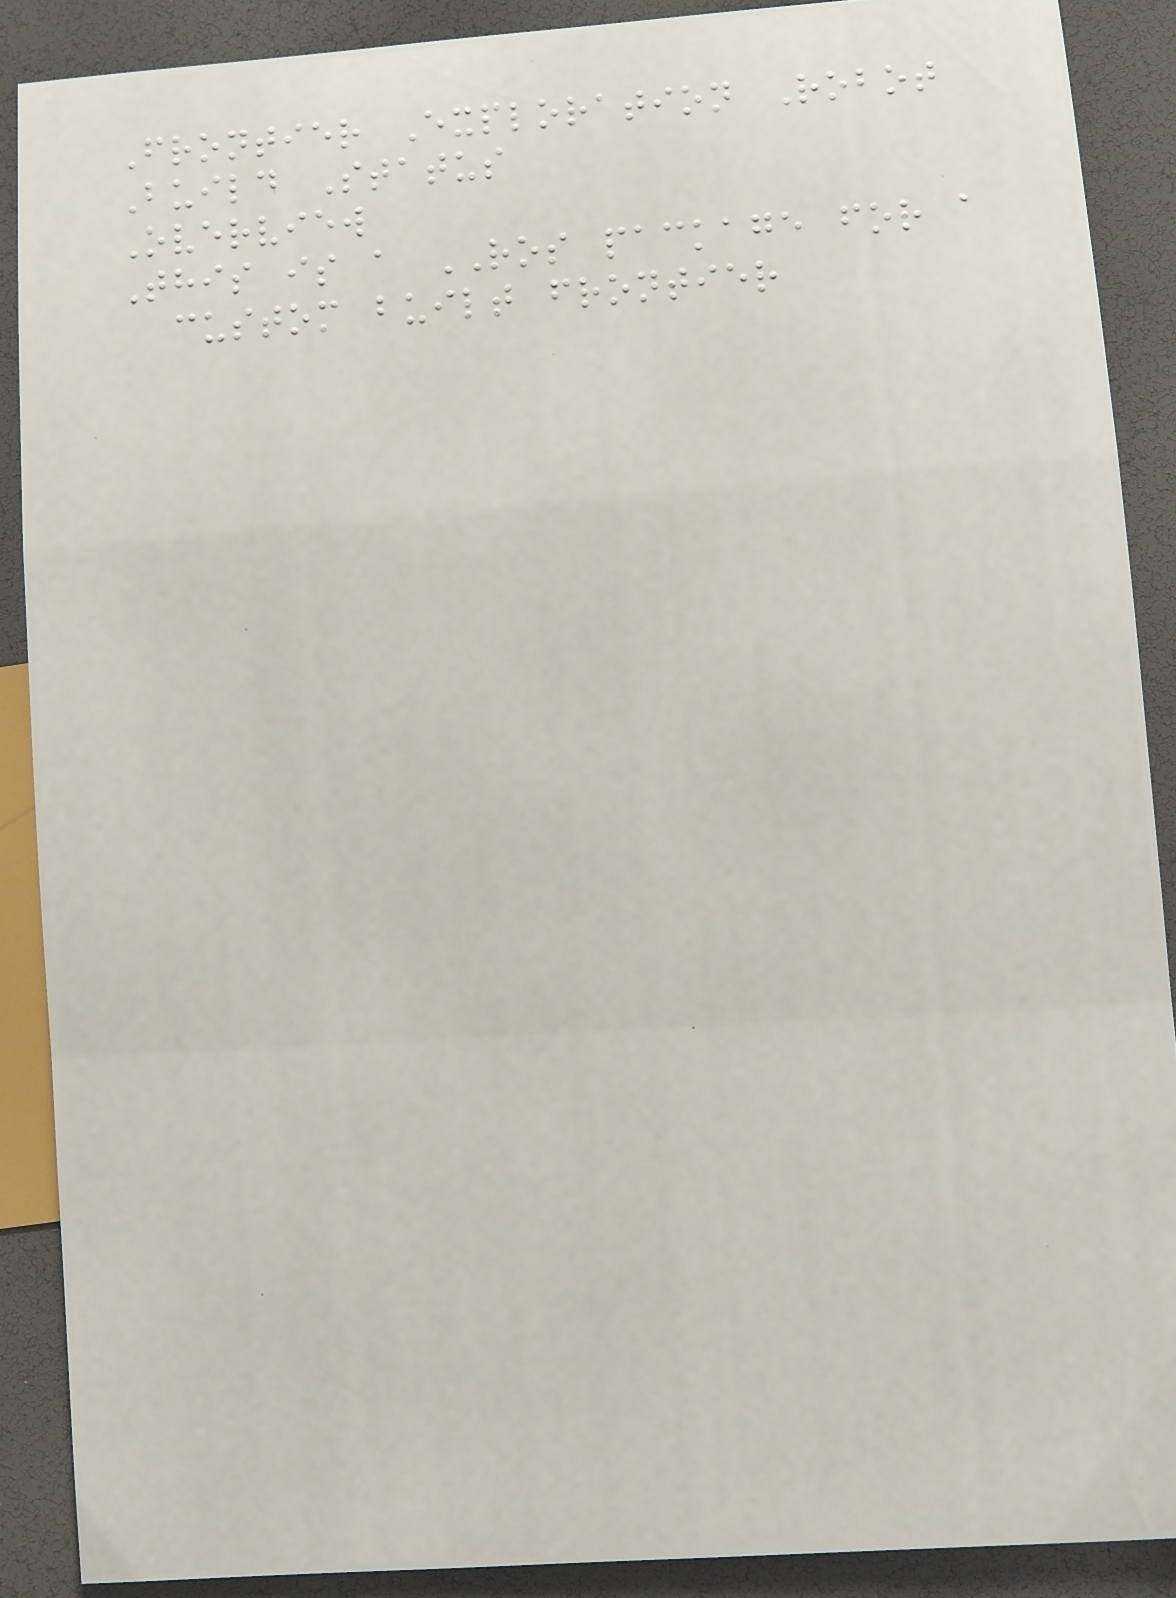Frontier Exploration Robot
Build Status
Overview
This is a ROS package for a
custom built frontier
